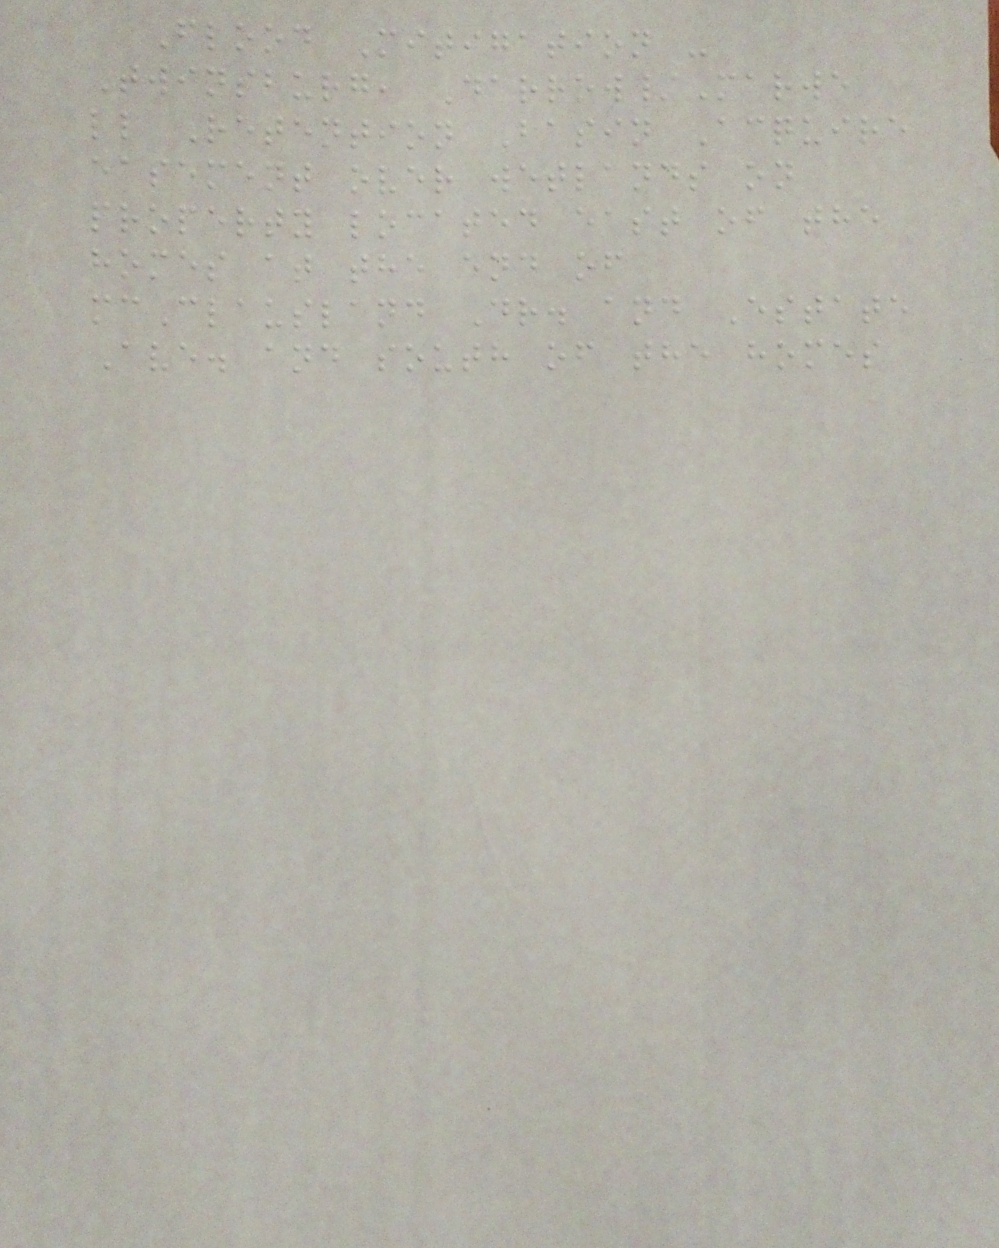Flood Mitigation -
Twinsburg, Darrow/Marwe
ll Retention Basin Acquire
easement over wetlands on
property located east of the
homes at the end of
mcClausland Dr. and Estate
Ave. and south of the homes
